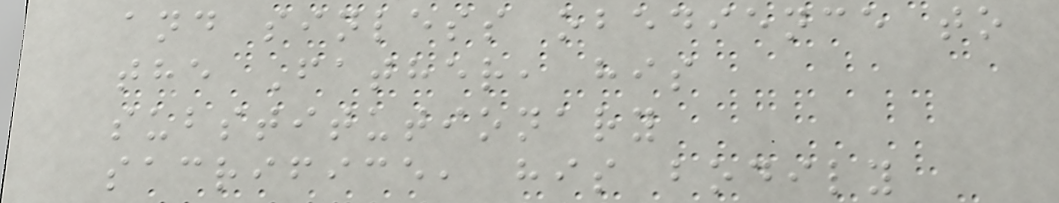and sinless obedience to
the Father, his
substitutionary
sacrifice, his bodily
